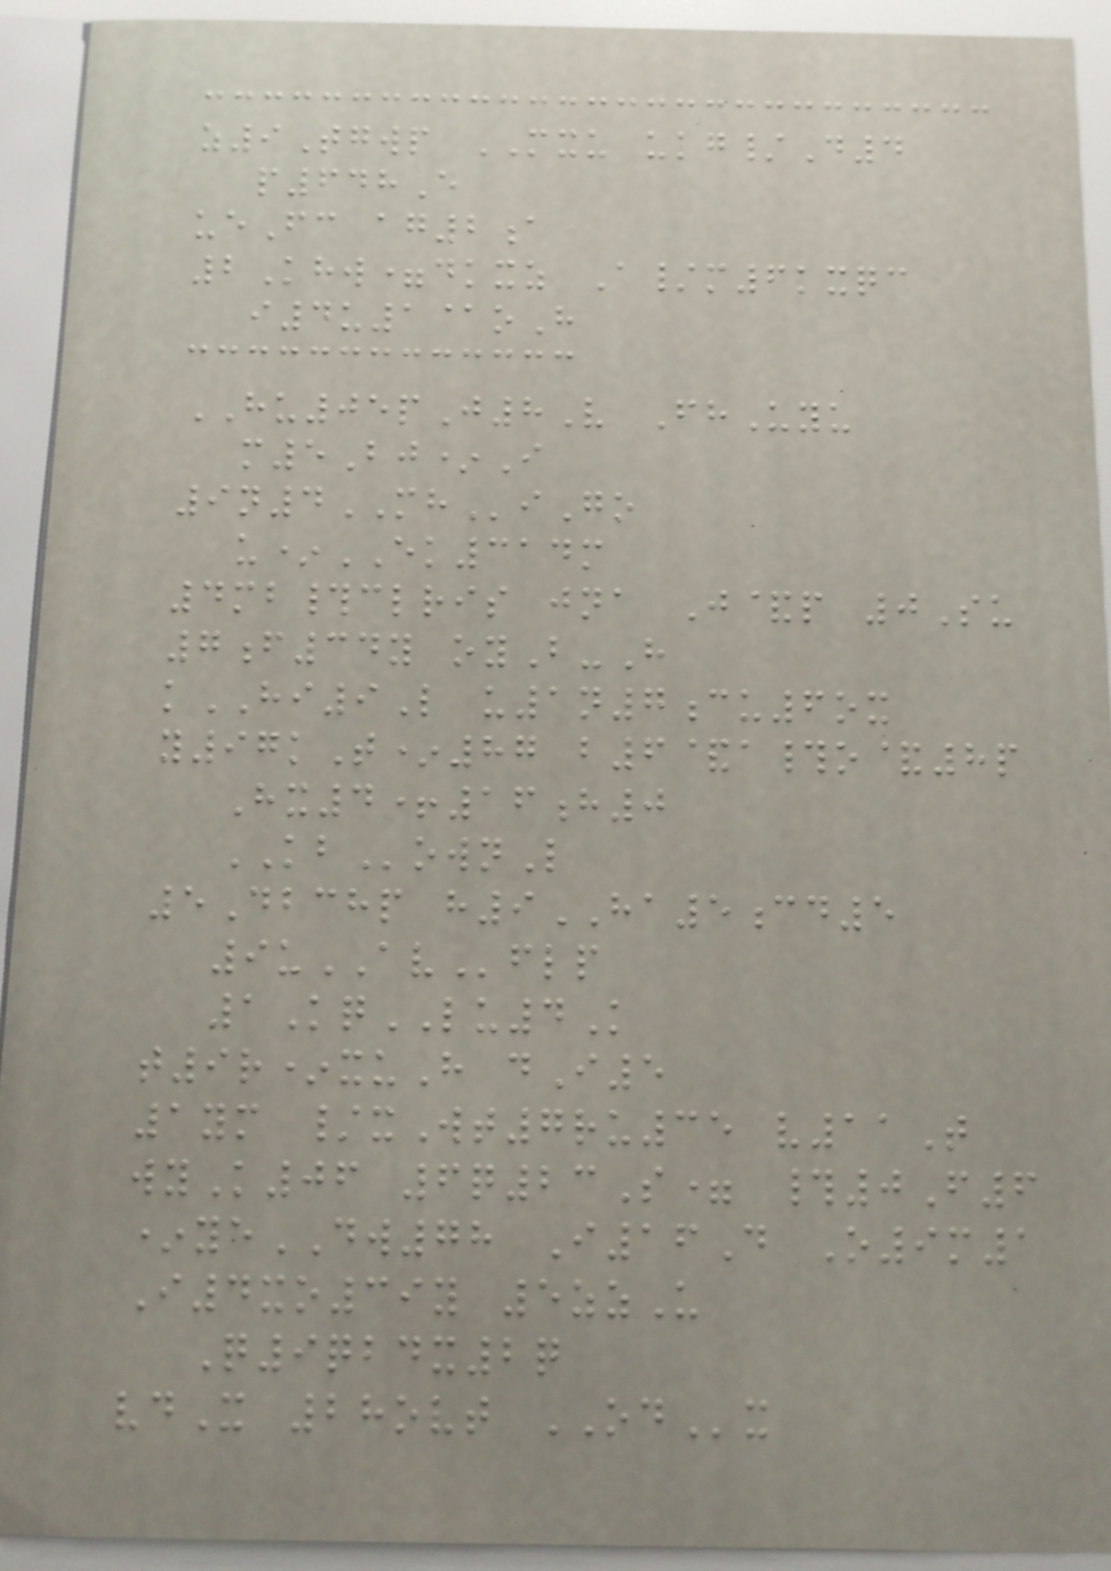z9Tgwp MXU ukg/D4
p648E
ueFc ag2a
2Khw=dkxz A/m6kxqc
i4u1@oH
HU05pJ8V FhUyu
m5Bj*I
9n4MHiGo
u*EK314m
4mb#clris jna J&p 0Su
7f34y oyB-H
kHI9L u1n7cu6ox
y97kT*87 b6&a#o&8p
Hx4+16h0
KBownL
5Dbchp h9HA5cd5
9uAVflp
1KqLU4K
t9r*xuH dI5
1ym /xWt7ru35 v11T
wyK06 6q23S= #0F6
*yeDW78 I16D O9m1
I4xo39y 5zzU
Q9qbdx2q
vdX 28ovt ODx
